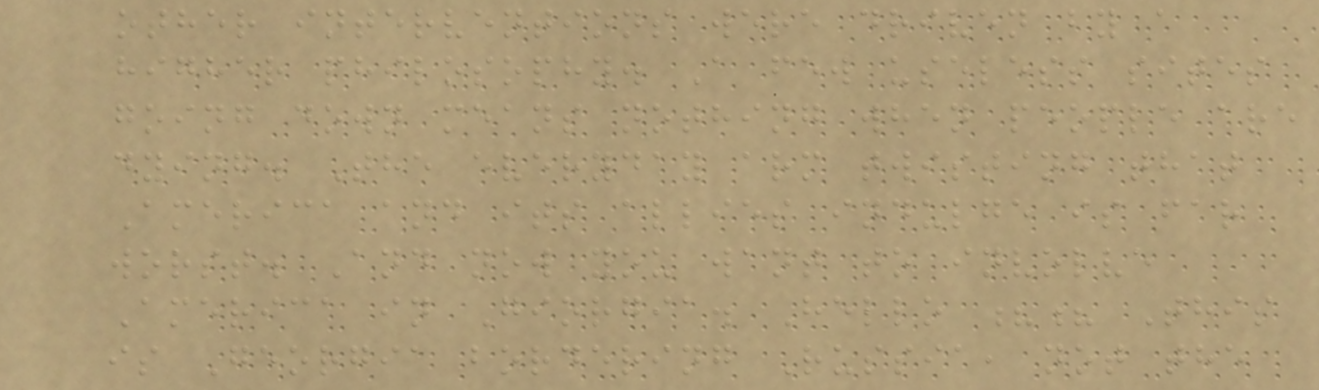other interventions were driven by a
higher philosophy. A few useless sites
going down means nothing when people are
dying. The everyday arm twisting that
America and its allies indulge is far
worst. And now you want to involve
America in Giorgia. Hello ?? This
is Georgia bordering Russia, not the
